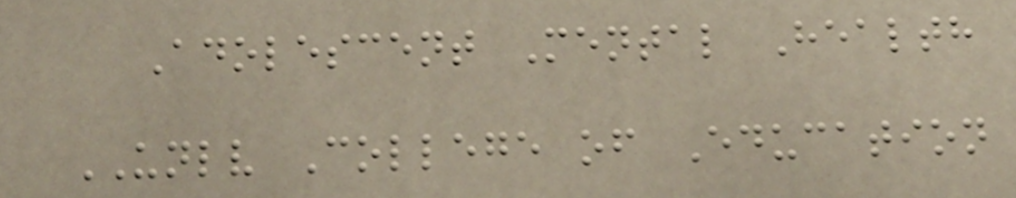Adolescent Mental Health
UNLV College of Education
